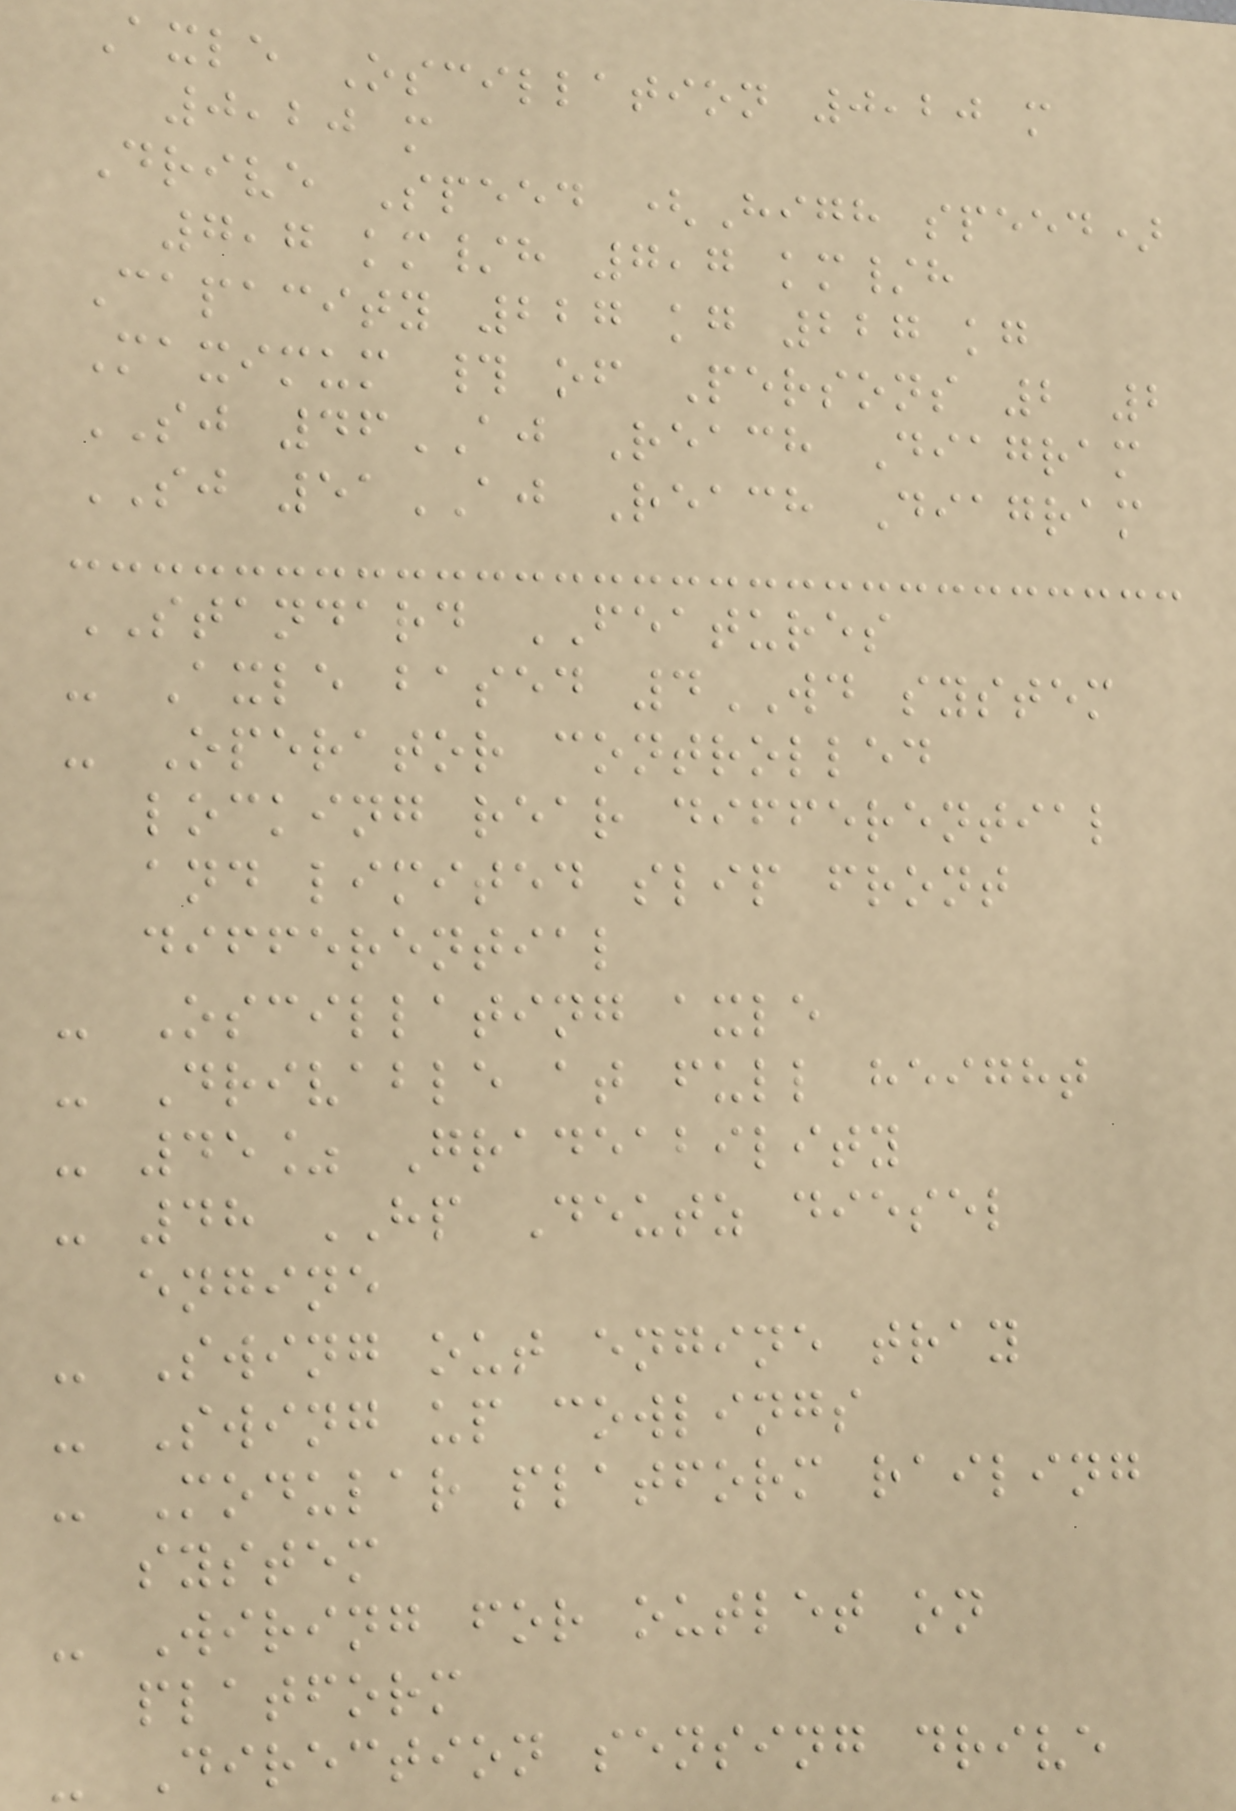Axle Oscillation 0,20 m
0,20 m
Drive Speed (High speed)
7,7 km/h 7,7 km/h
Capacity 227 kg 227 kg
Maximum # of Persons 2 2
SJ 46AJ Reach Diagram
SJ 51AJ Reach Diagram
STANDARD FEATURES
- Axle based 4WD system
- Operator controlled
locking rear differential
and limited slip front
differential
- Oscillating axle
- Drivable at full height
- 45% Gradeability
- 48 HP Deutz diesel
engine
- Swing out engine tray
- Swing up cowlings
- Modular platform railing
system
- Wiring for outlet on
platform
- Direction sensing drive
